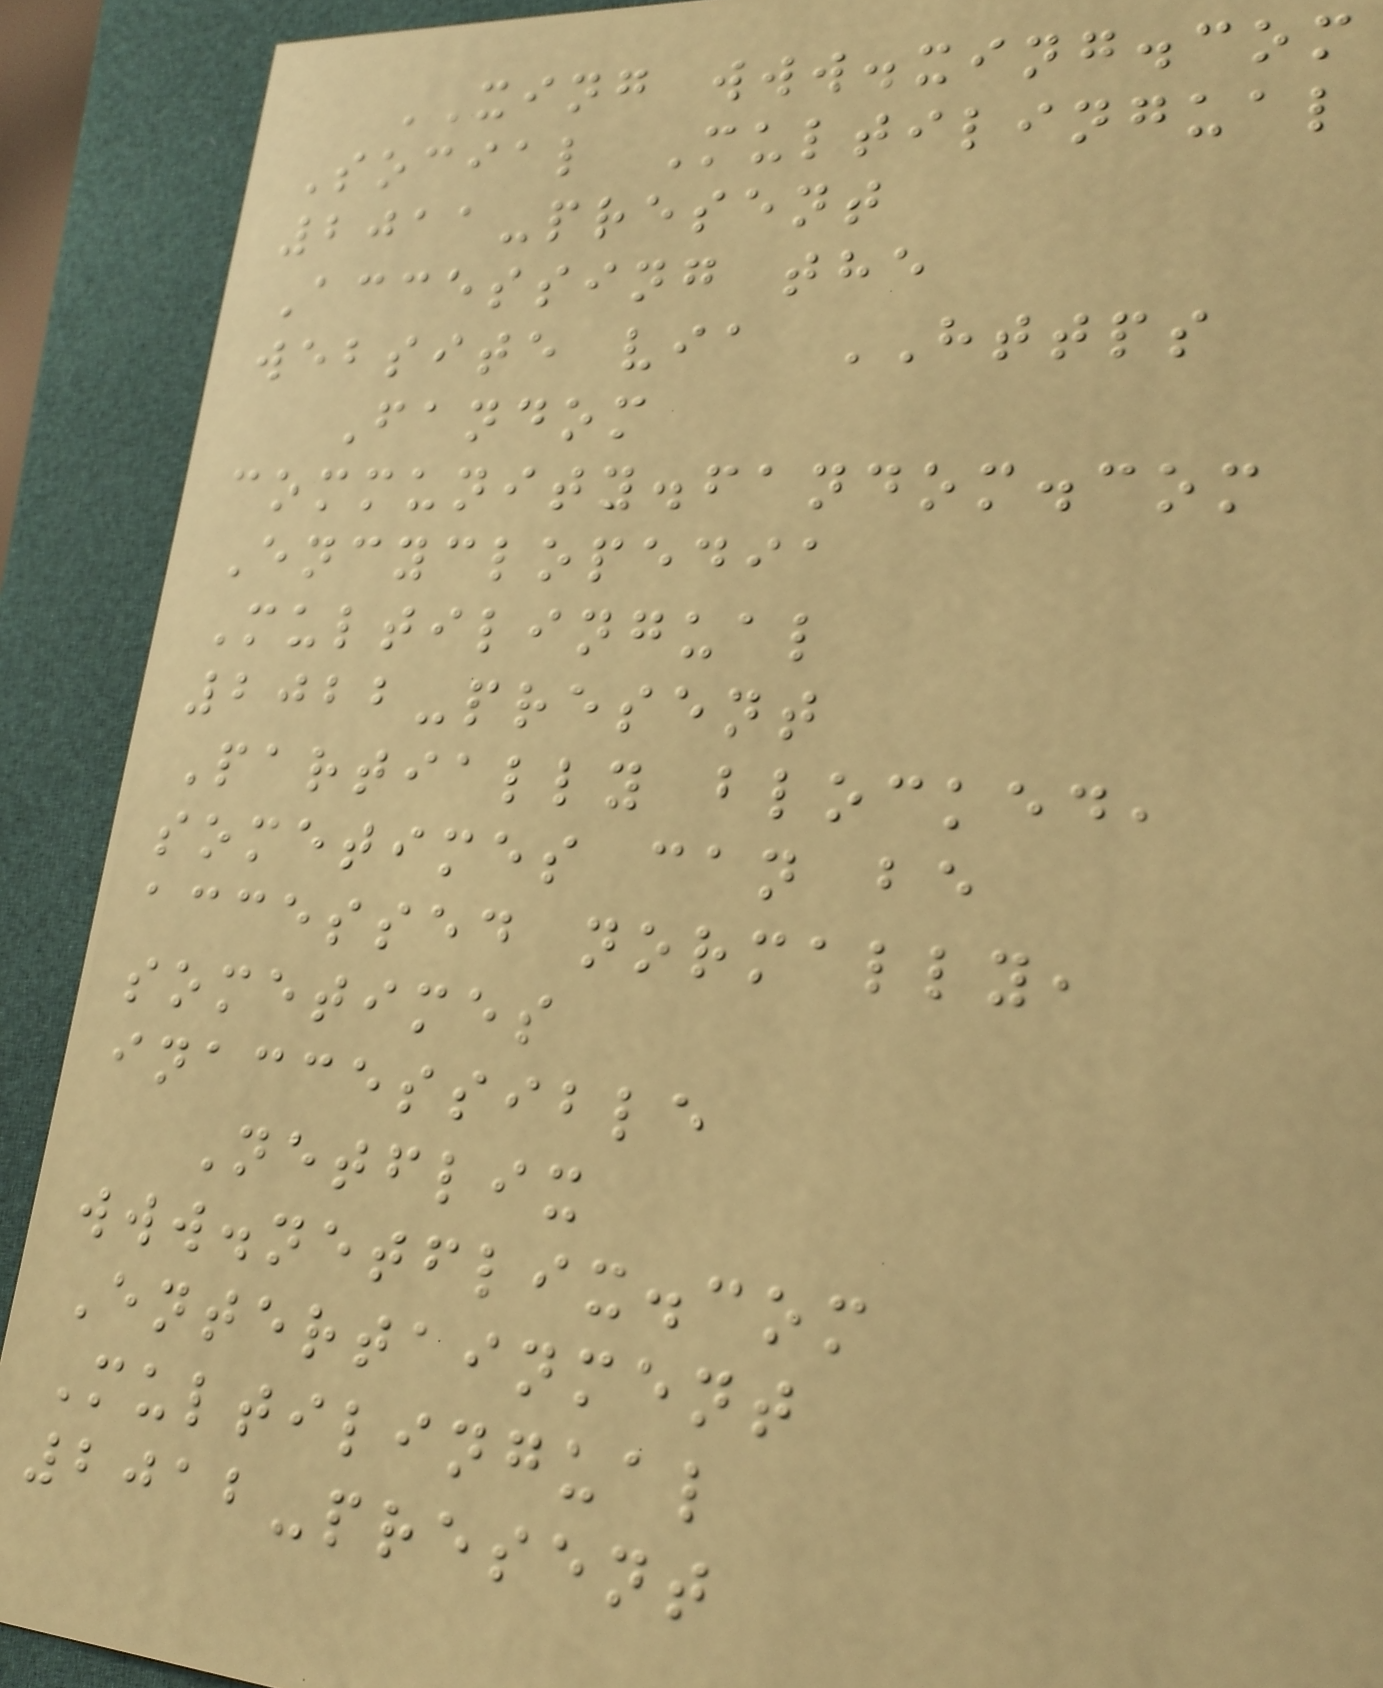XING www.xing.com
Social Multilingual
2011-present
Accessing the
website via HTTPS
Fandom
community.fandom.com
Encyclopedia
Multilingual
2022-present
Partially blocked,
sometimes can be
accessed normally,
sometimes
inaccessible
Netflix
www.netflix.com
Entertainment
Multilingual
2012-present
